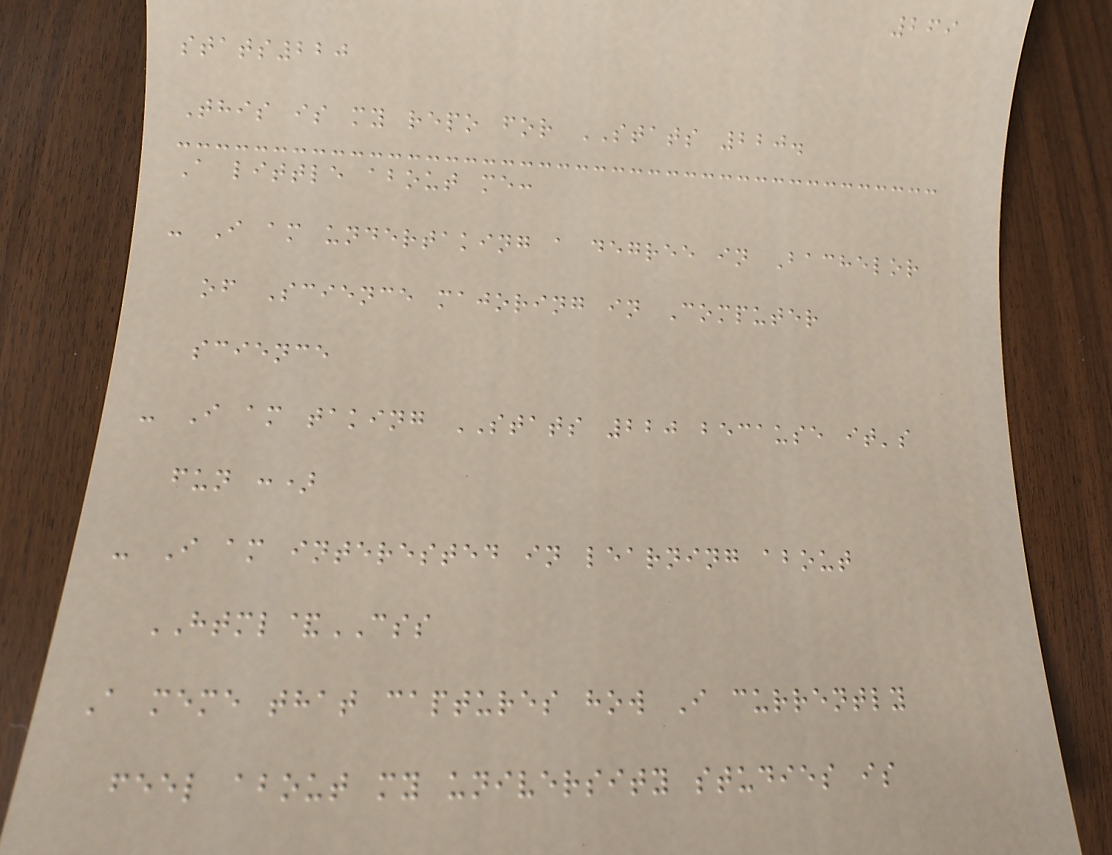269
stats220
This is my repo for STATS 220.
A little about me:
- I am undertaking a degree in Bachelor
of Science majoring in Computer
science
- I am taking STATS 220 because it's
fun :)
- I am interested in learning about
HTML&CSS
A meme that captures how I currently
feel about my university studies is
